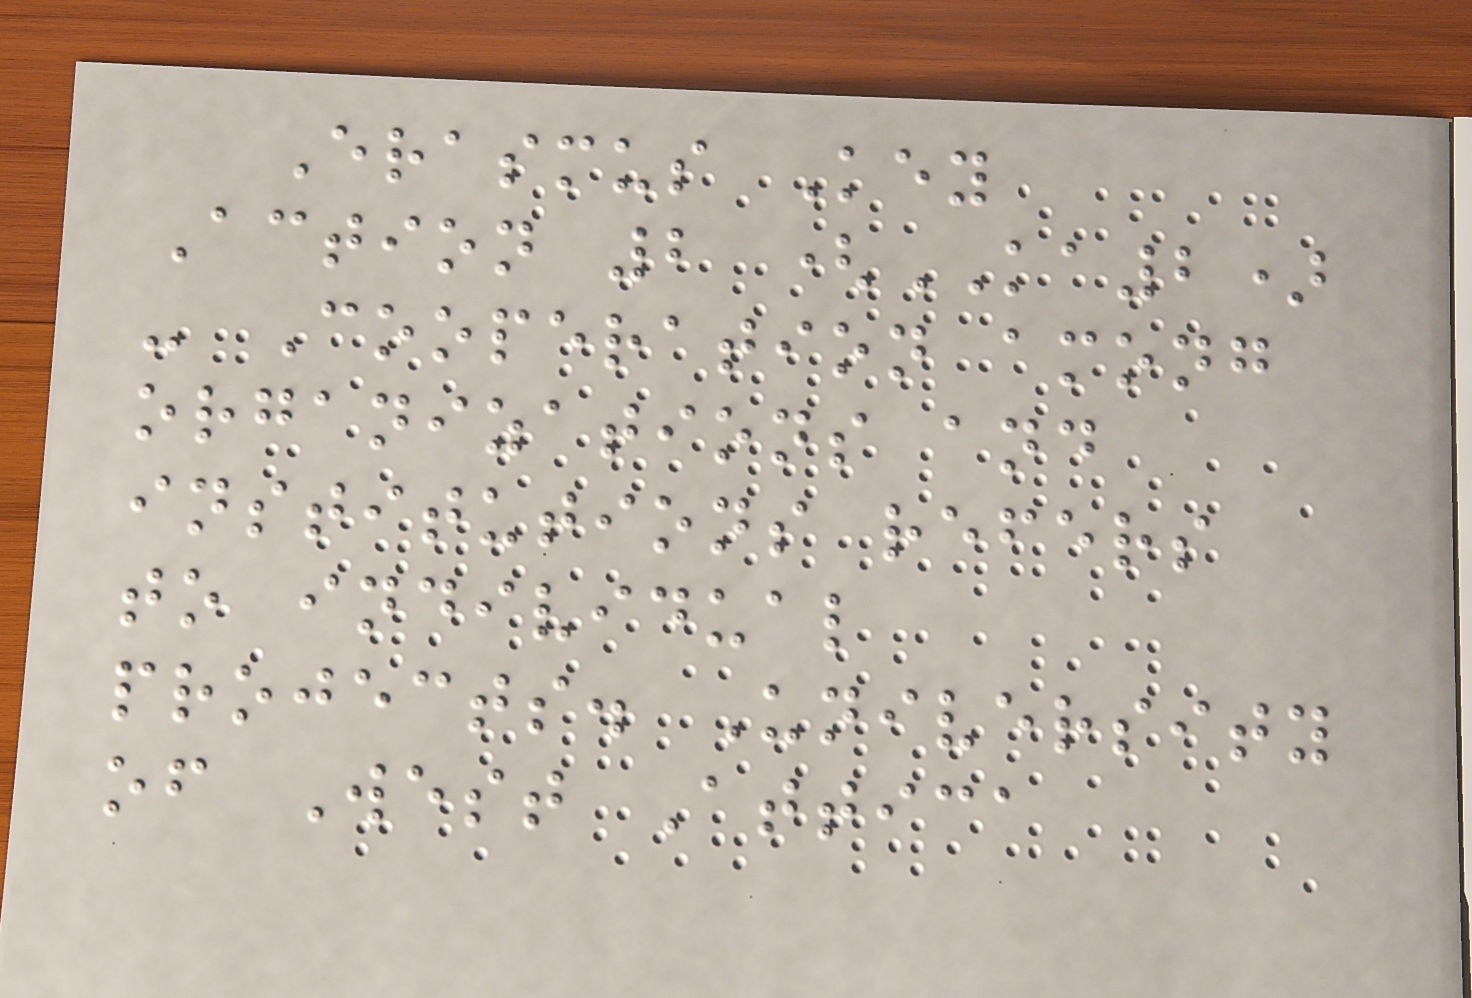Erasmus Key
Action 2 (KA2)
- Cooperation among
organizations and
institutions refers
to individual
projects. University
of West Attica
